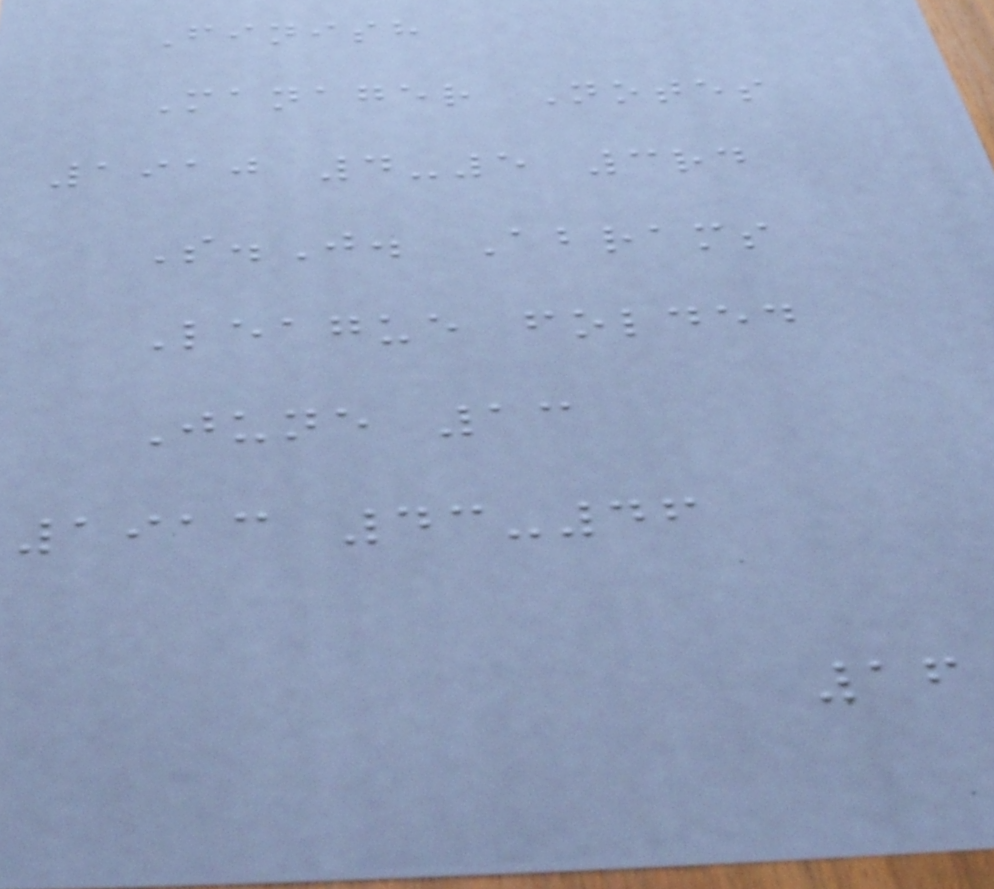Finish
Manager Notes
1910 4-5 3rd
S.J. Abrams
League folded
June 13
1913 43-46
16
